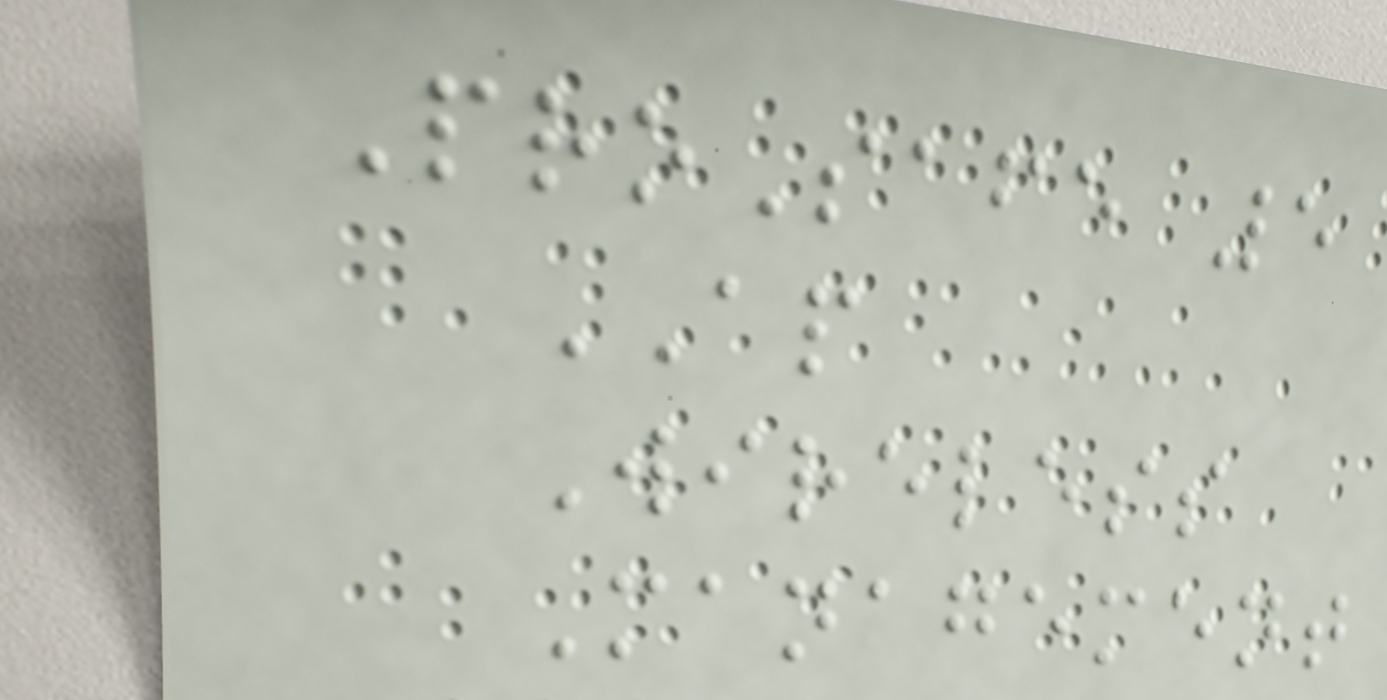ProSafe 5
AP
Wireless
Management
